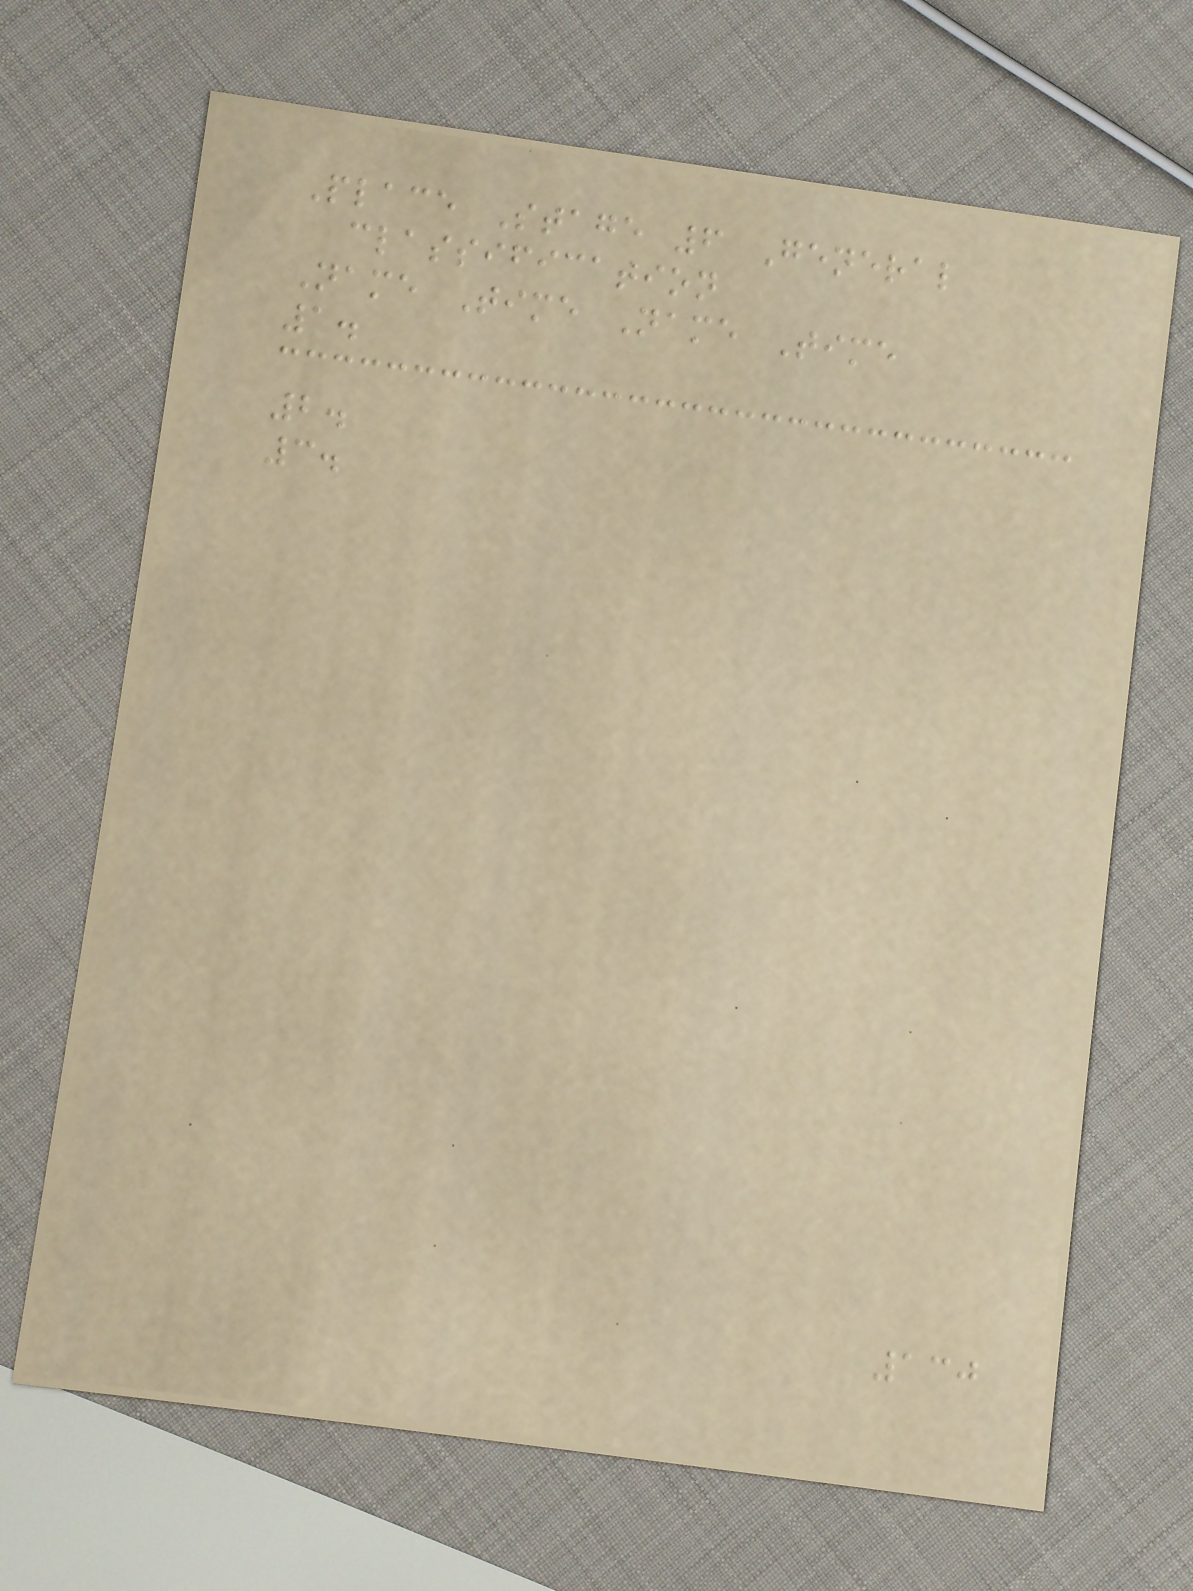Place Stage 6 General
classification
Name Time Name Time
1.
2.
3.
130
